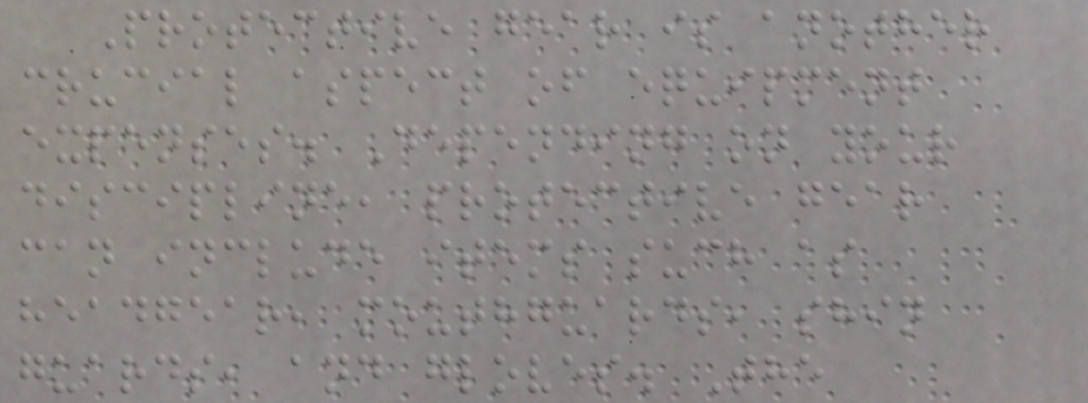Protective gear is another
crucial aspect of equipment
expenses. Depending on your
discipline, protective gear
can include items such as
headgear, mouthguards, shin
guards, and gloves. The
